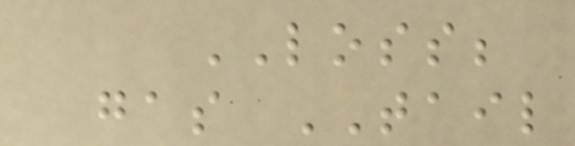LOSS;
gas TAIL
